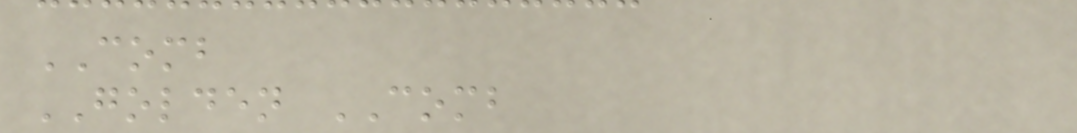COMB
GOLDEN COMB
